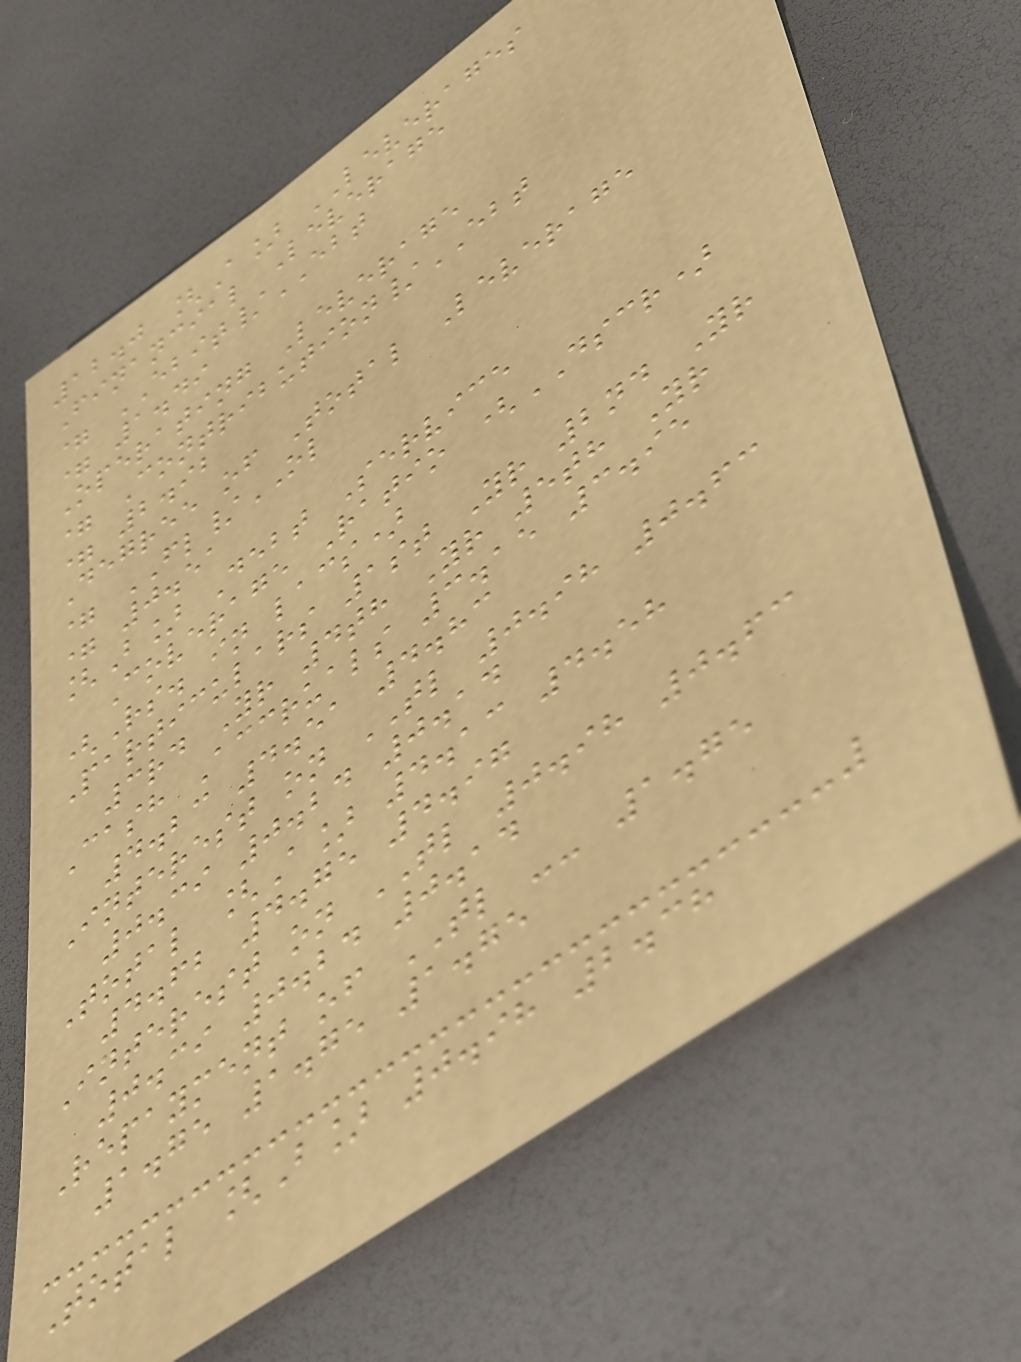12.0 [A] LEVERAGES
Financial Leverage
= EBIT/EBT
= 1.49
Operating Leverage
= Contribution/EBT
= 2.92
Degree of Total Leverage
= FL/OL
= 0.51
[B] Debt Service
Coverage Ratio (DSCR)
(Rs. in lacs)
Particulars 1st Yr 2nd Yr
3rd Yr 4th Yr 5th Yr
Cash Accruals 3.15 3.95
4.23 4.51 4.83
Interest on TL 0.98 0.63
0.39 0.24 0.14
Total [A] 4.13 4.58
4.62 4.75 4.97
Interest on TL 0.98 0.63
0.39 0.24 0.14
Repayment of TL -- 1.75
1.75 1.75 1.75
Total [B] 0.98 2.38
